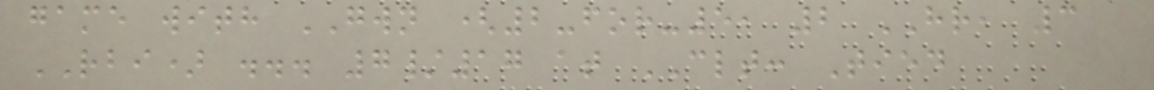game with GWN (2-for-5, 2 HR, 3
RBI) ... 7/17 at CLT: Tied
